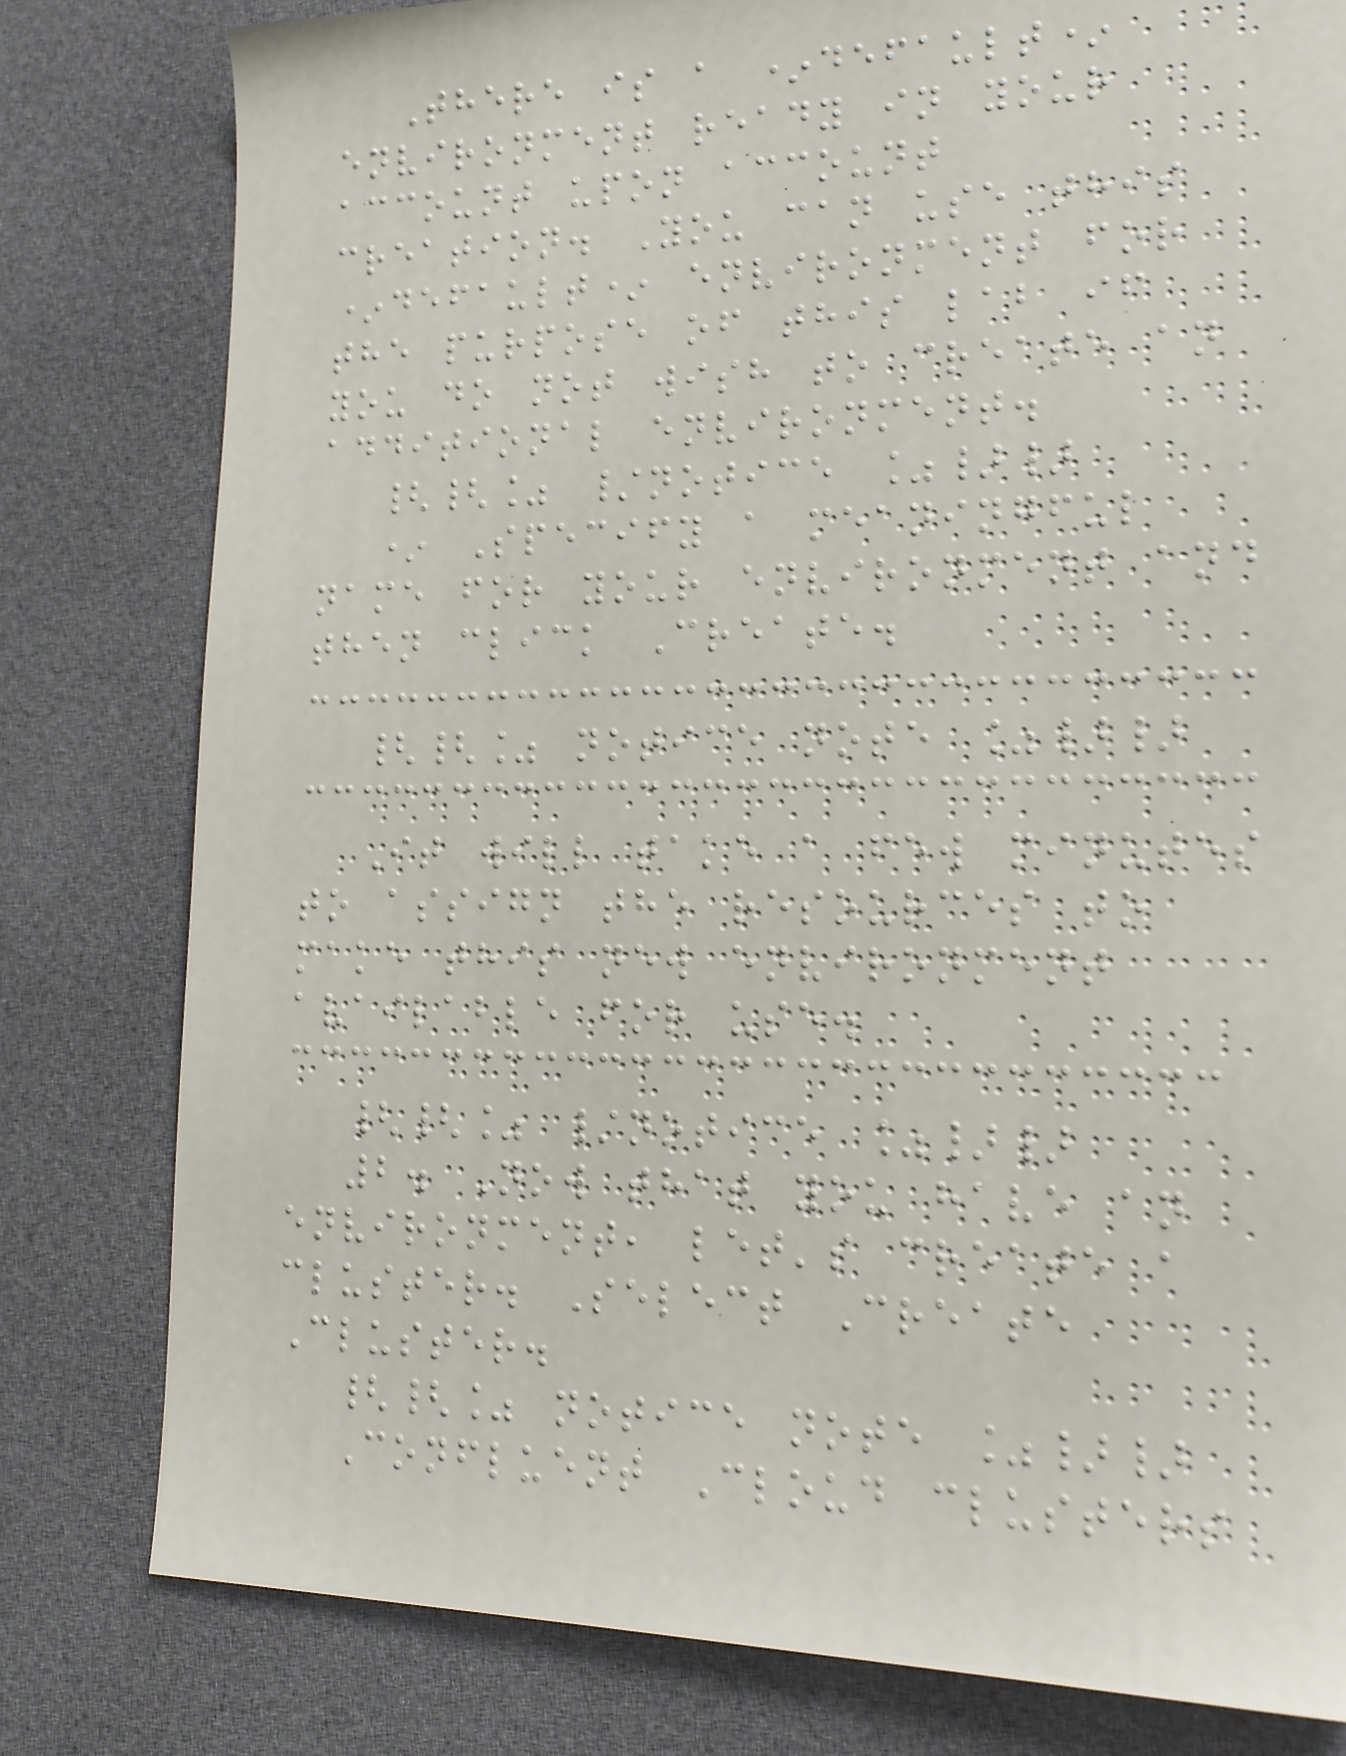There is a *default*
environment ready in your
account upon account
creation. You can use this
*default* environment for
the purpose of this lab if
you do not wish to create an
additional environment.
{{% /notice %}}
* Specify a meaningful
name for your environment and
then click Create.
{{% notice note %}}
It will take a few minutes
to assign the resources to
make this new environment
available for use.
{{% /notice %}}
2. Now that you have an
environment, let's create a
cluster. Select Create
Cluster.
{{% notice note %}}
Confluent Cloud clusters
